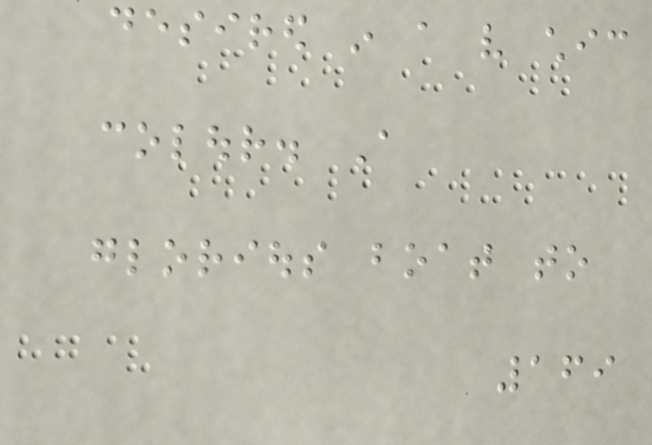desired in a very chic
colour. A
glorious boat to
169
